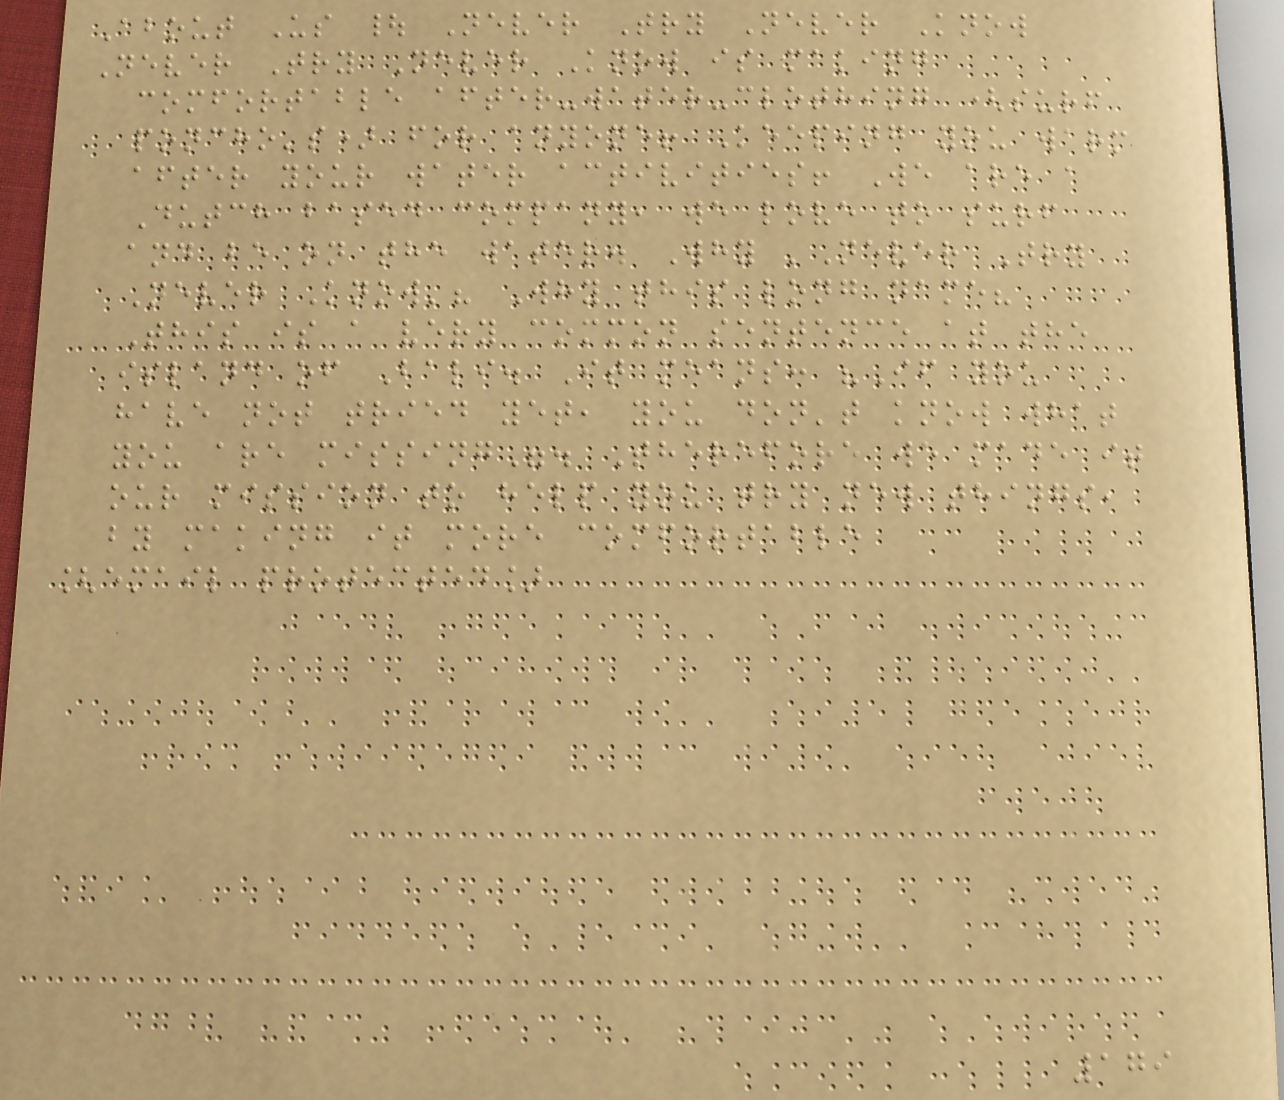About Us | Never Try Never Know
Never Try Never Know is making
comfortable after-water-clothing (surf
poncho's) for anyone! Keeping you warm
after your water activities! We are a
Dutch based company, we love to surf
and be on the water. Why 'Never Try
Never Know'? Why this long name?
This is a very common sentence at the
island of Bali. It means: "If you
have not tried yet, you don't know what
you are missing". Therefore we made it
our mission to help you try new things,
by making it more comfortable
[email protected]
179
